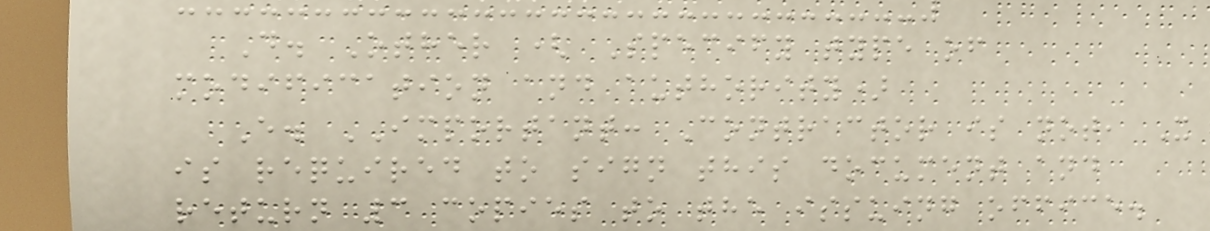D. Other ( Specify type of
modification and authority)
E. IMPORTANT: Contractor is not, X
is required to sign this document and
return 3 copies to the issuing office.
